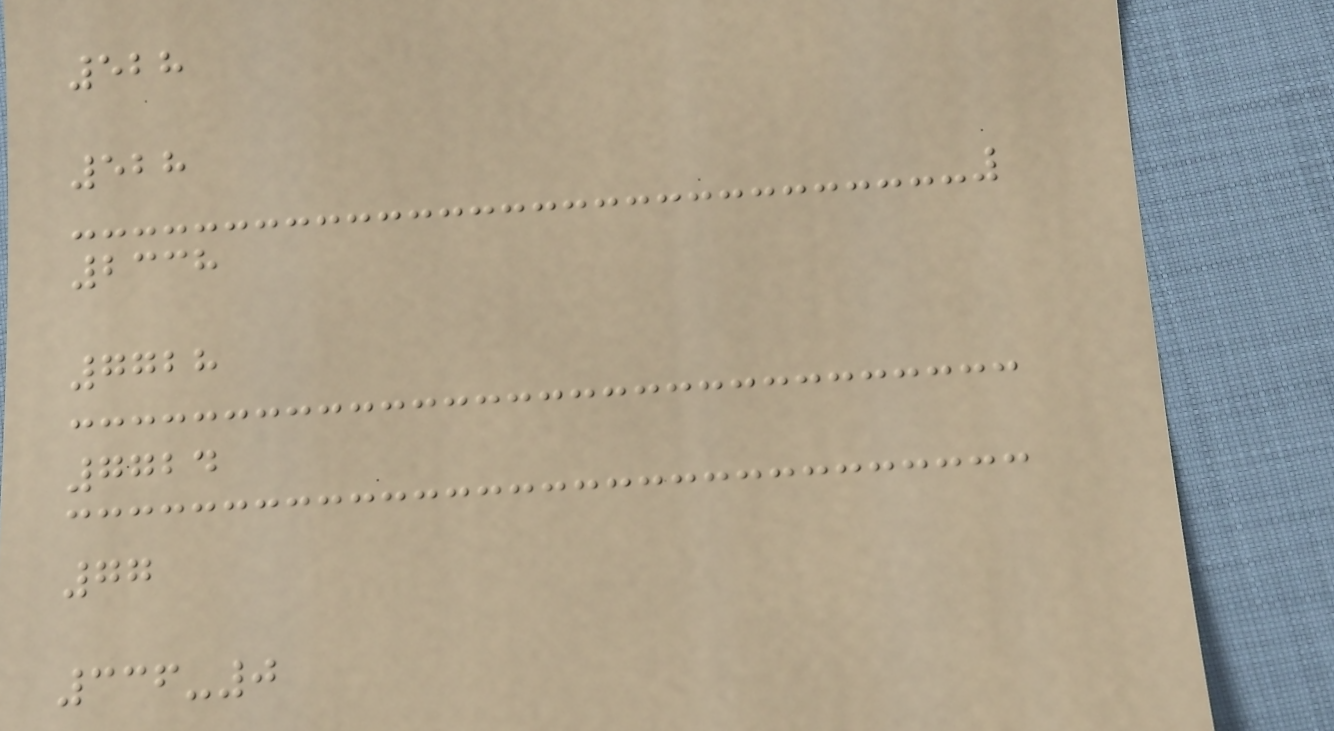528
528
2338
7728
7724
77
336-0
